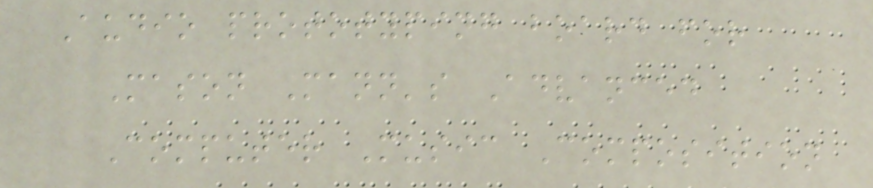Audio prototyping board for
Mason Mann's Advanced
Computer Music Composition
